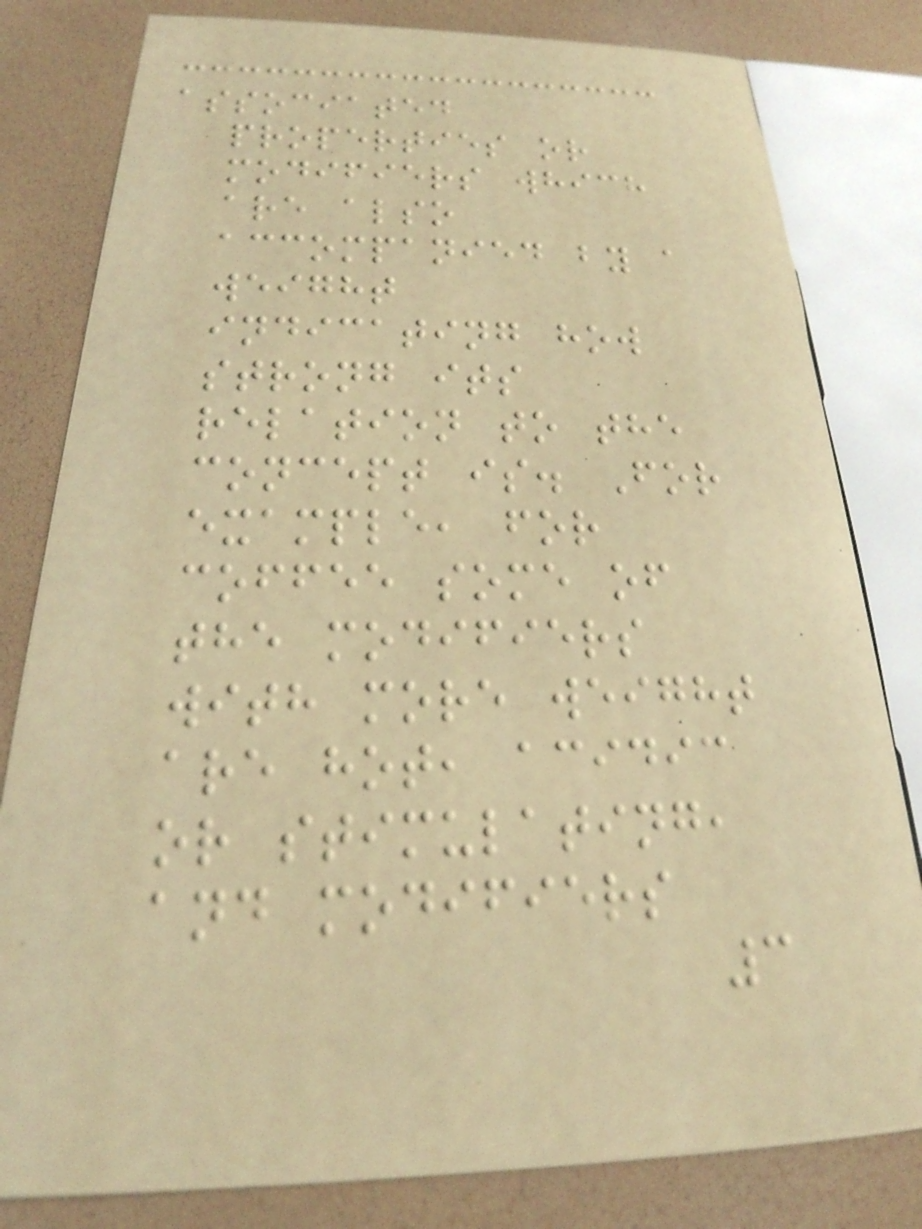associated
properties or
modifiers which
are also
accompanied by a
weight
indicating how
strong its
relation to the
concept is. For
example, for
coffee some of
the modifiers
with more weight
are hot, acidic
or stimulating,
and modifiers
3
